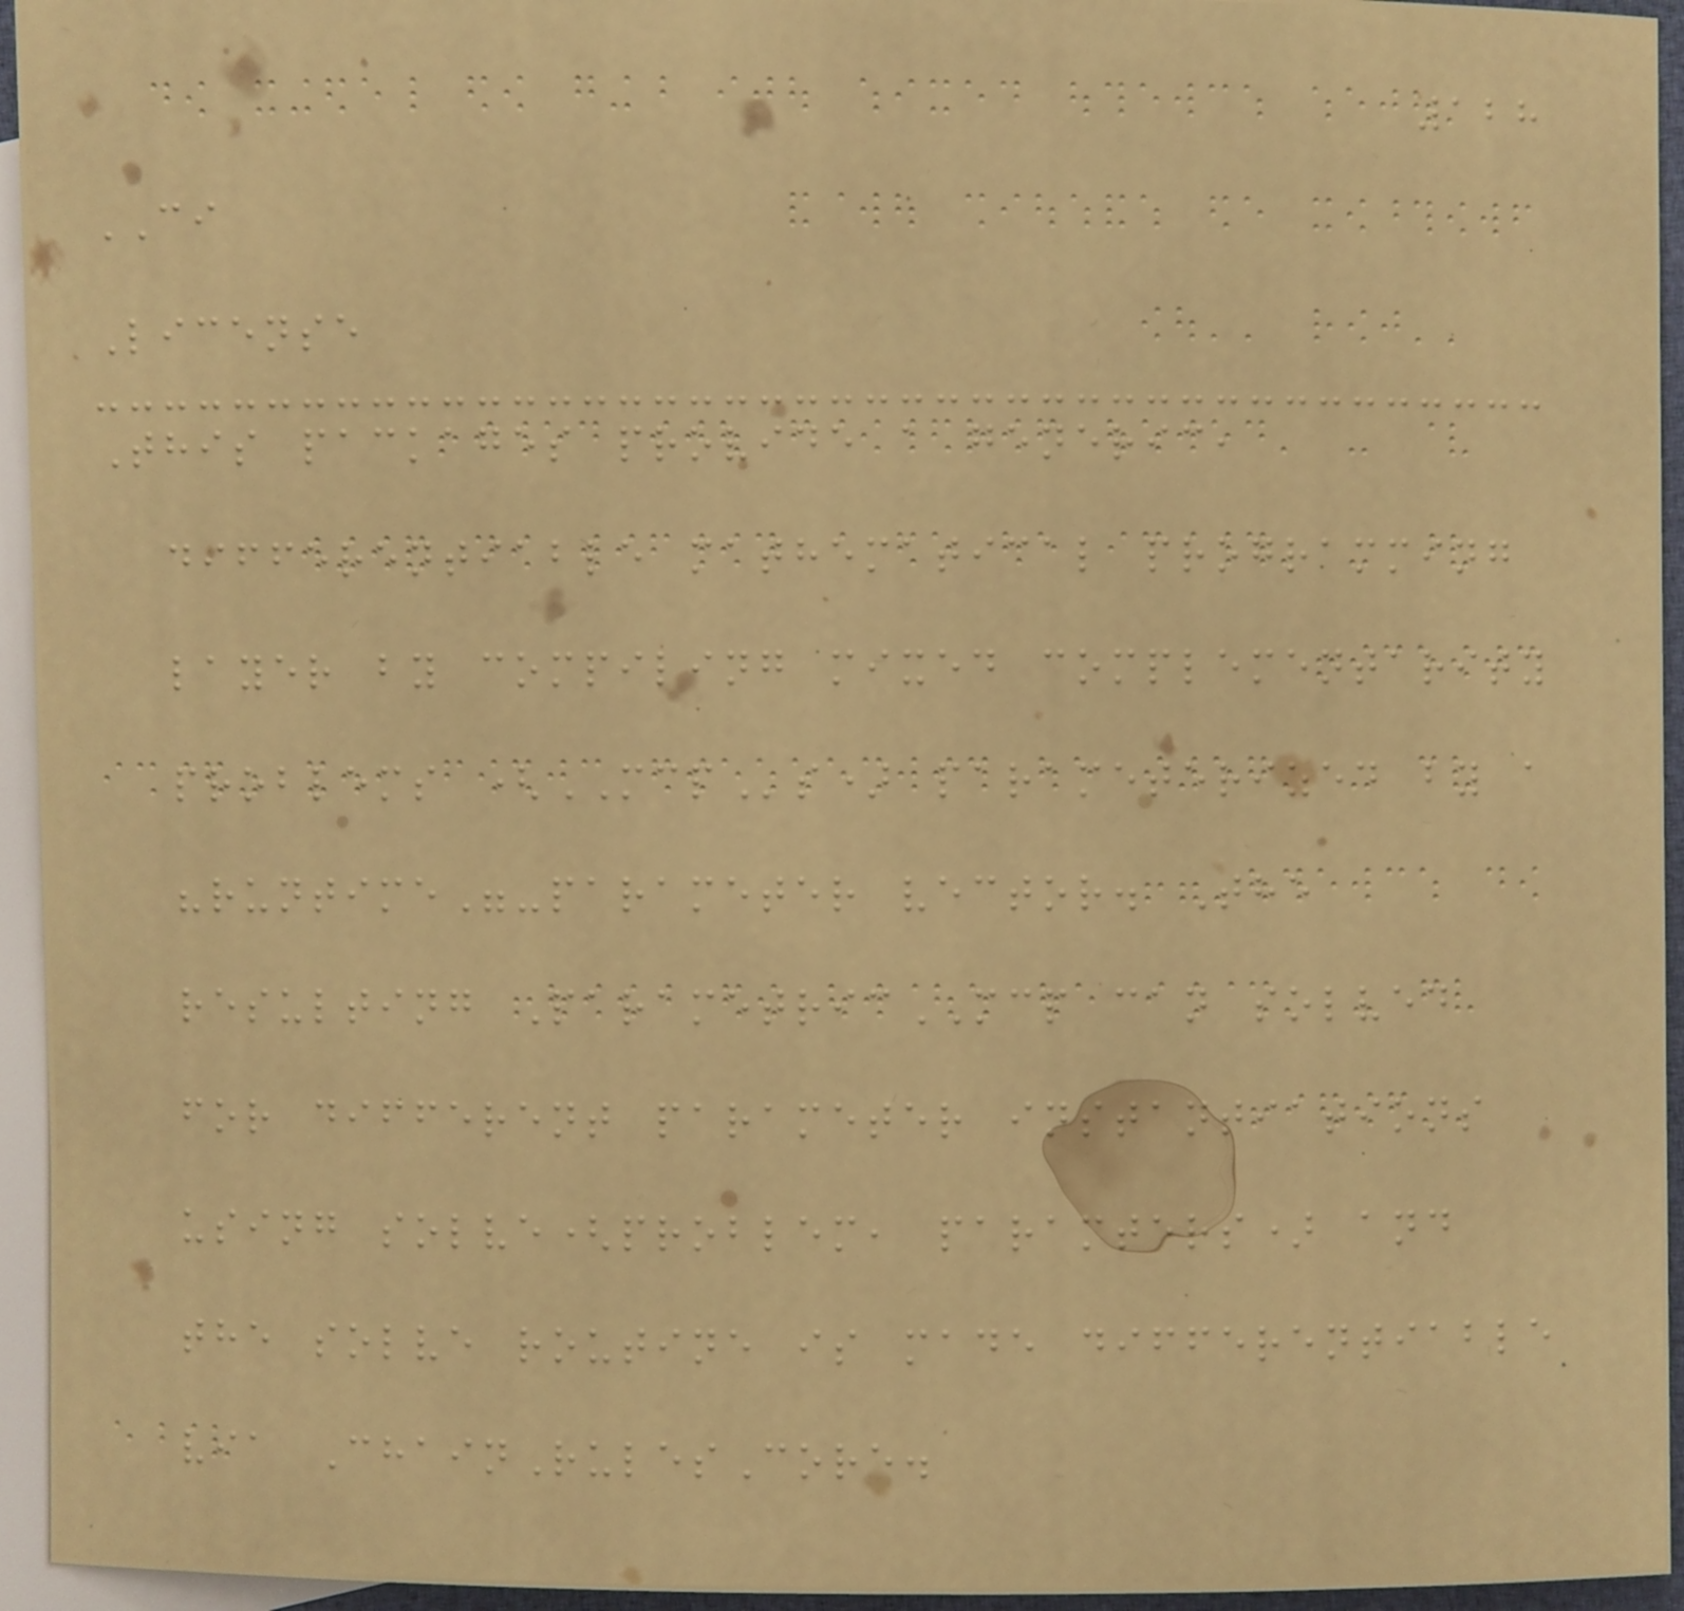128
CI
License
This packages provide a generic,
differentiable mathematical programming
layer by compiling mixed complementarity
problems (MCPs) parameterized by a
"runtime"-parameter vector. The
resulting ParametricMCP can solved
for different parameter instantiations
using solve(problem, paramters) and
the solve routine is made differentiable
via ChainRulesCore.
